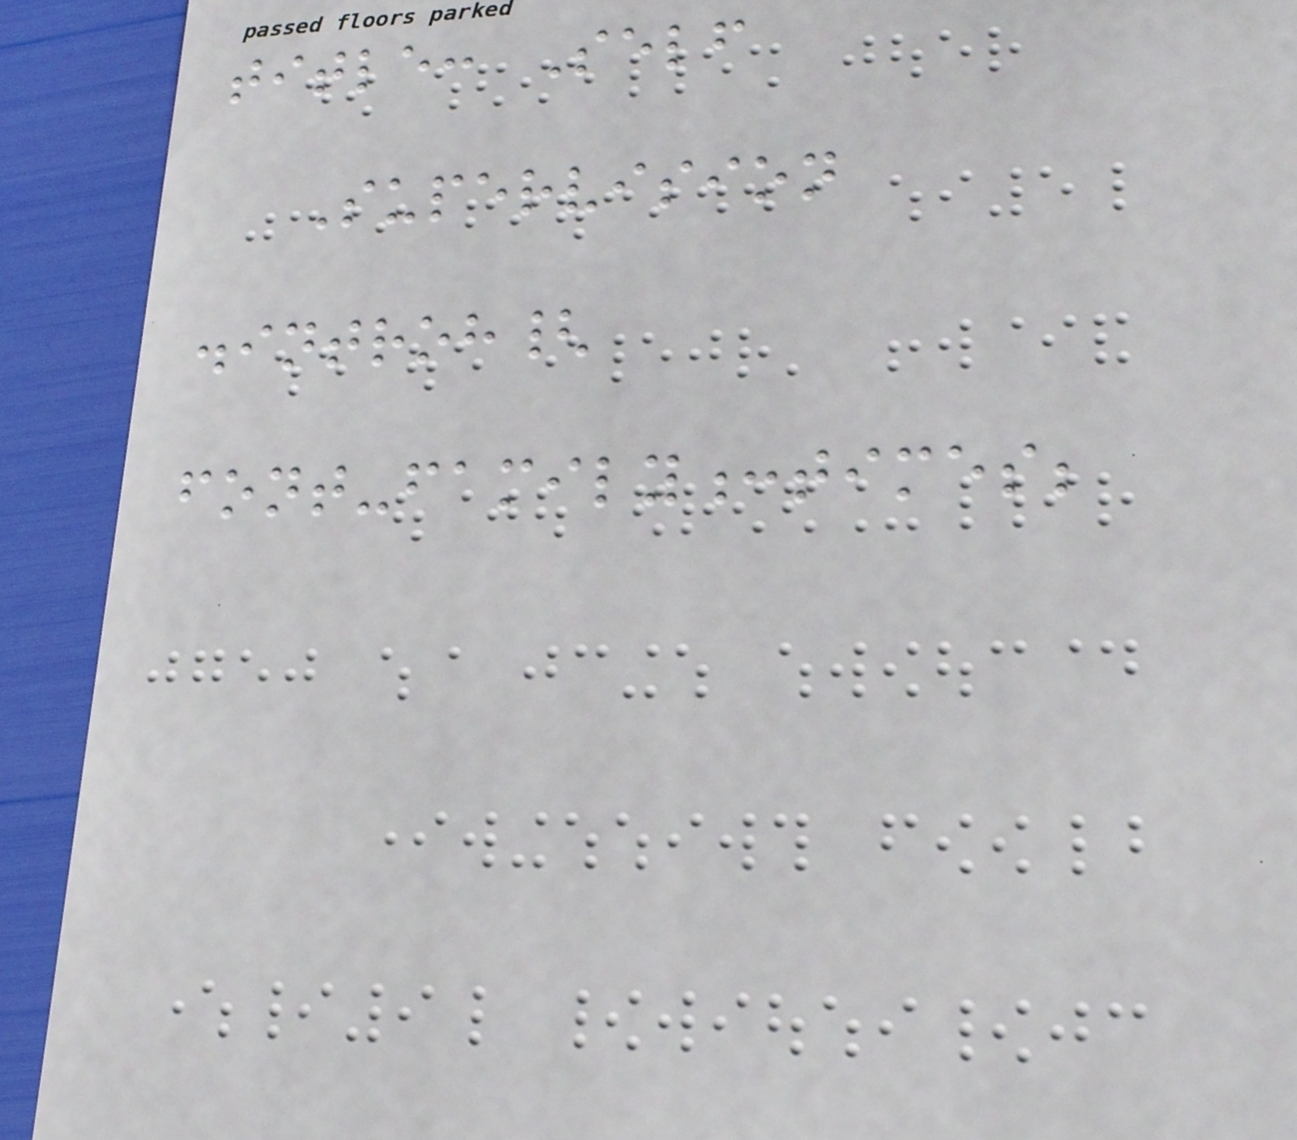title: Self
Supervision
.introh{
font-family:times;
